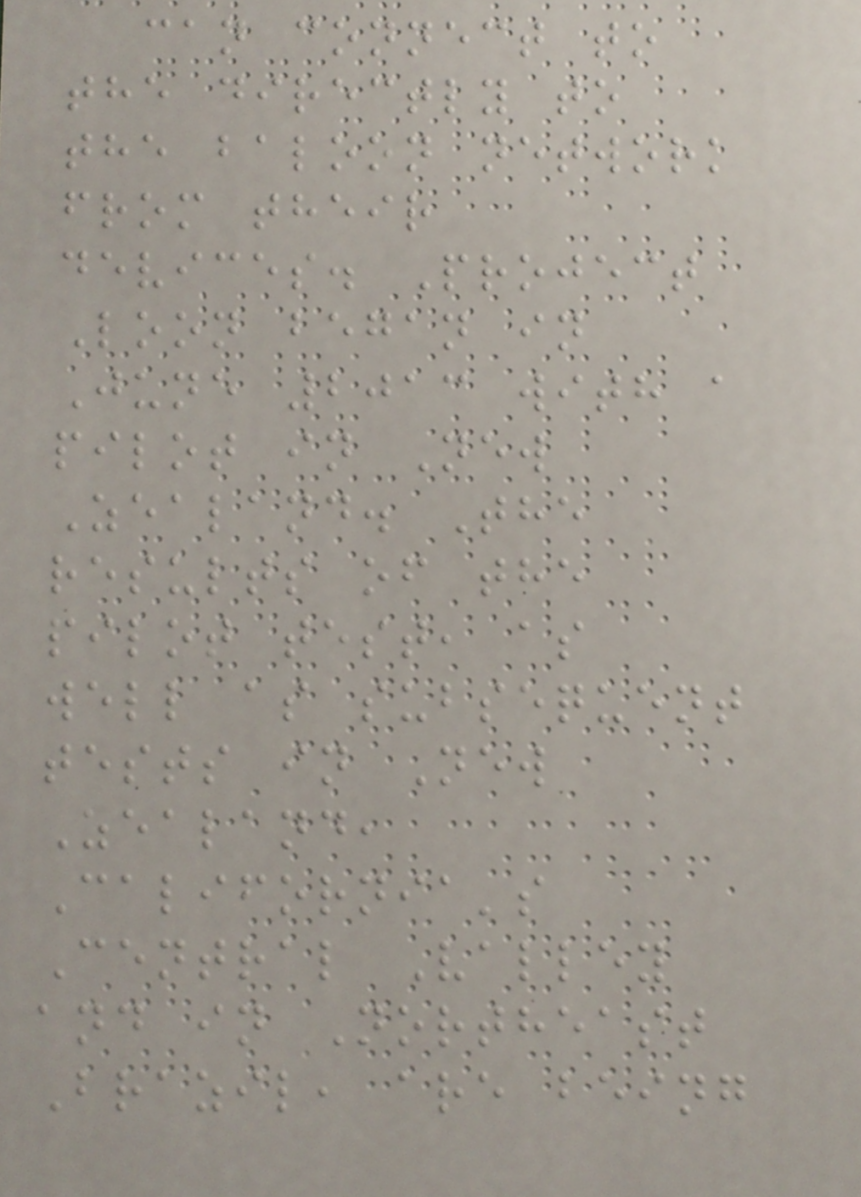can connect to
the directly to
the baloon network
from their
devices. Project
Loon began in
June 2013 with a
pilot in New
Zealand. The
results of the
pilot test, as
well as subsequent
tests in New
Zealand,
California's
Central Valley
and in Northeast
Brazil, are being
